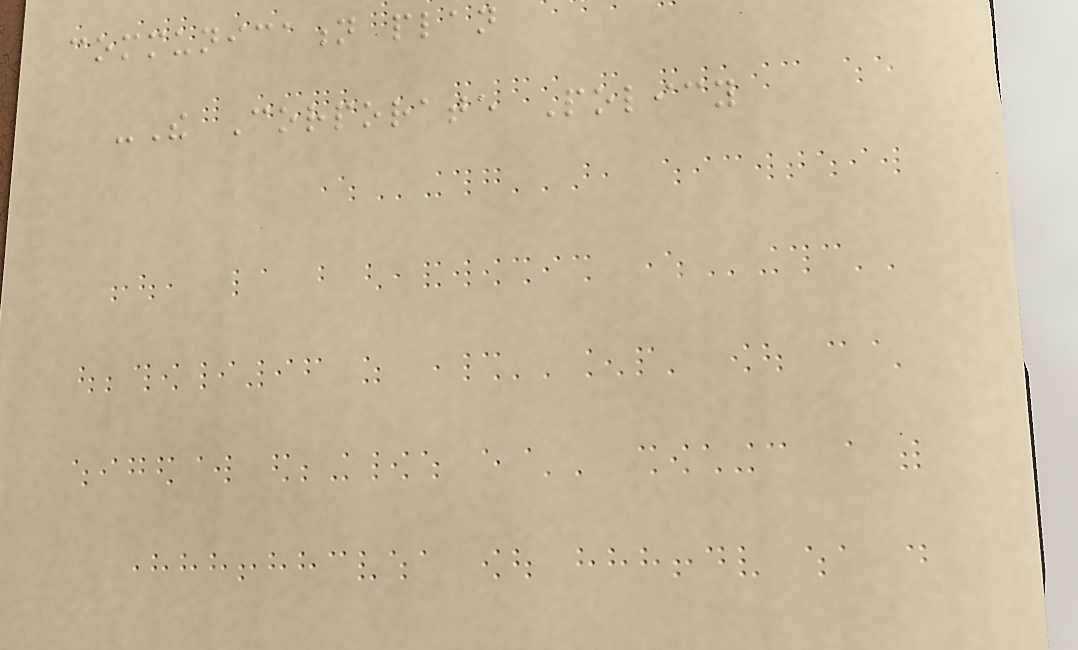communication plan
-The Corporate Policy
